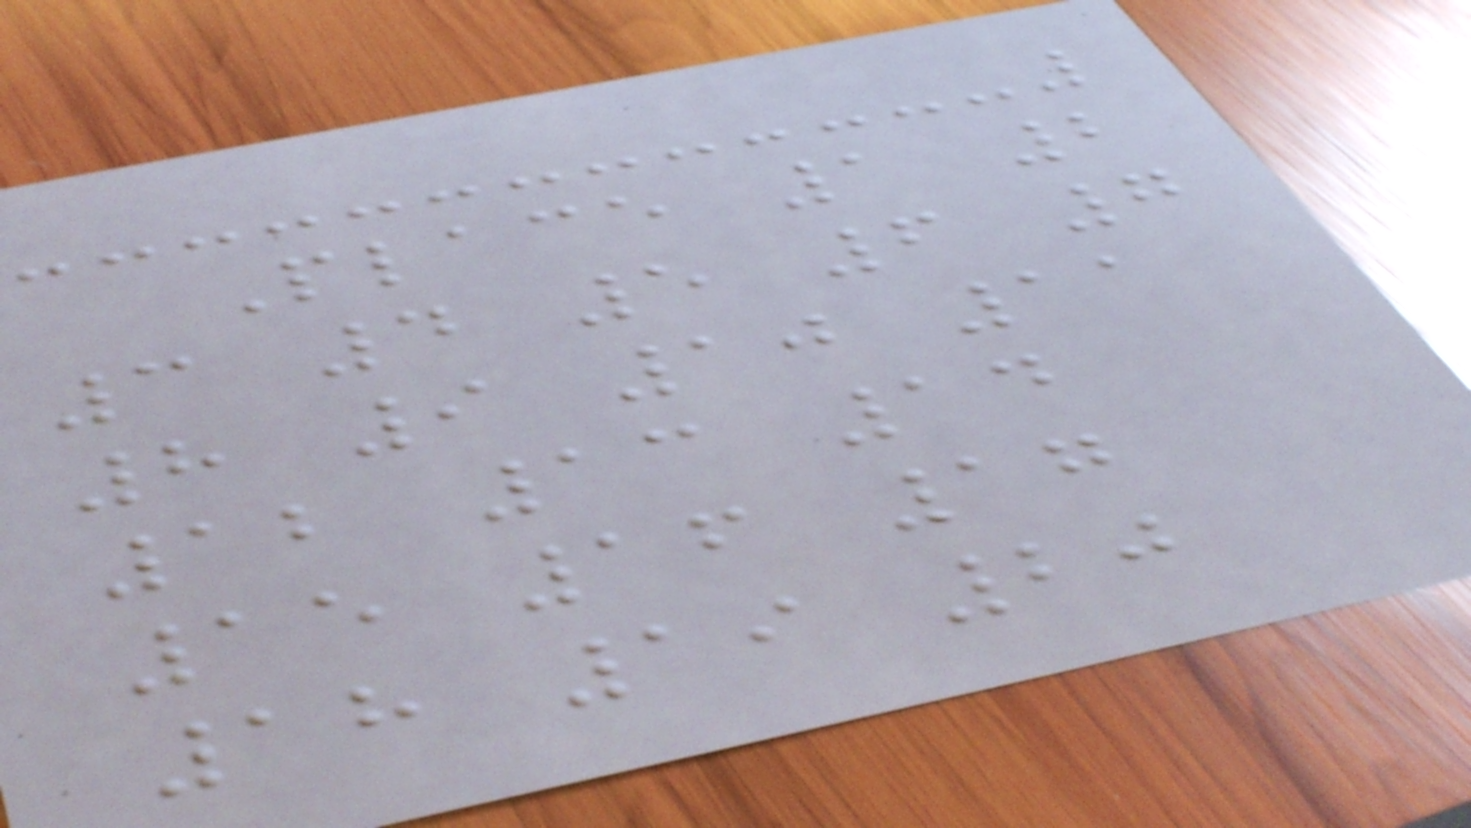Place 1 2
3 4 5 6 7
8 9 10 11
12 13 14
15 16 17
18 19 20
